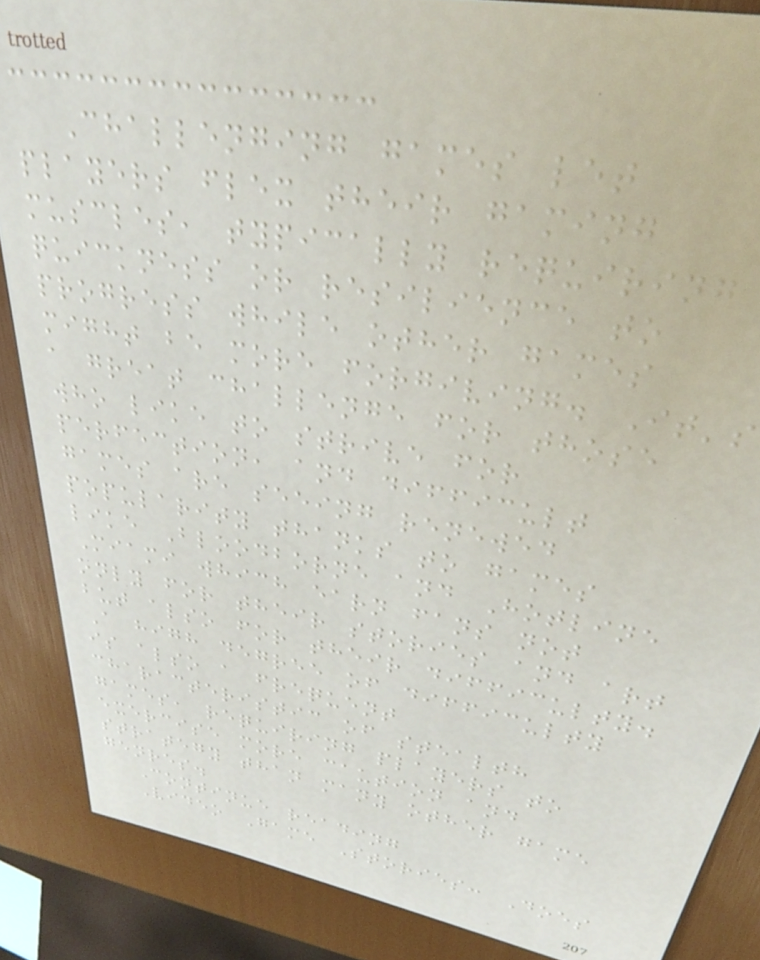Challenging games let
players flex their gaming
muscles, typically requiring
quickness or resilience to
progress while other games
might be more forgiving. It's
a great challenge for those
who like to strive for
perfection, and difficult
games are seeing renewed
popularity thanks to games
like Bloodborne and Hotline
Miami which earn fans not
only for their stories and art
but also for their difficulty.
A high degree of difficulty
is also a frequent
characteristic of stealth
games, requiring players to
exercise more caution and
strategy than many other game
genres.
Continue reading
Video Game Stories: Does
